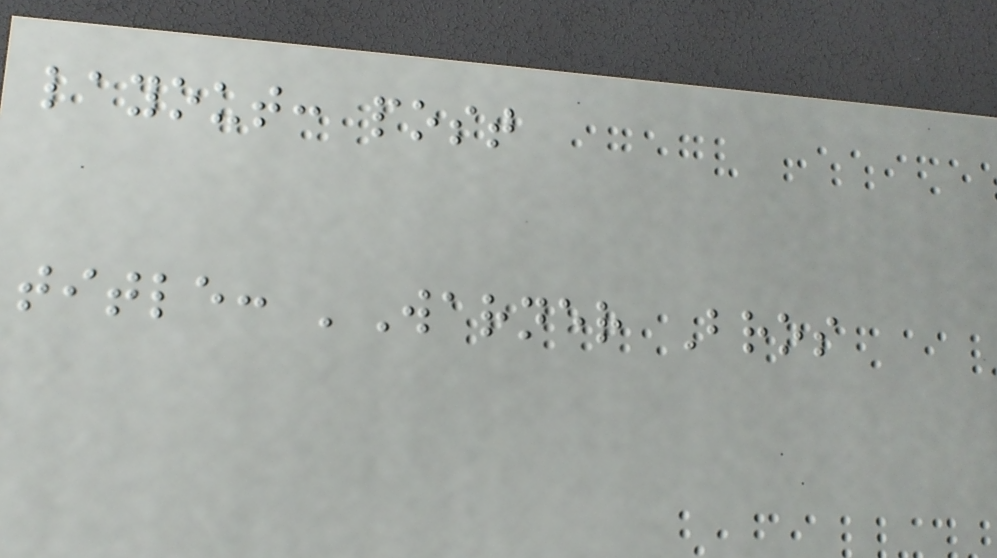layout: post
title: 'Warner Bros
